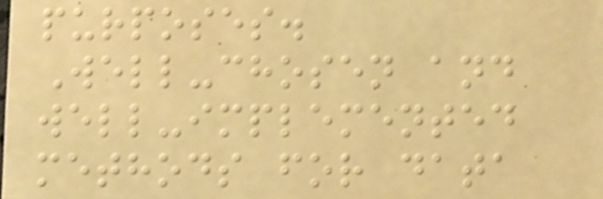purposes.
Well-chosen and
well-implemented
methods for data
